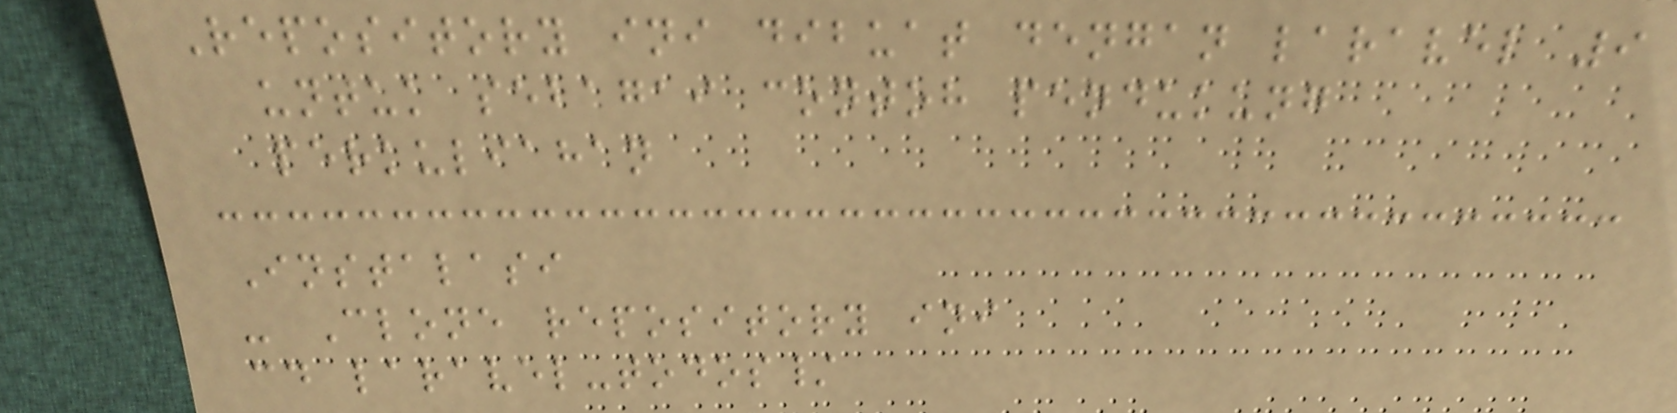Repository ini dibuat dengan laravel 9
untuk sebagai contoh pendukung
perkuliahan
Instalasi
- Clone repository ini
cd laravel-todos/
